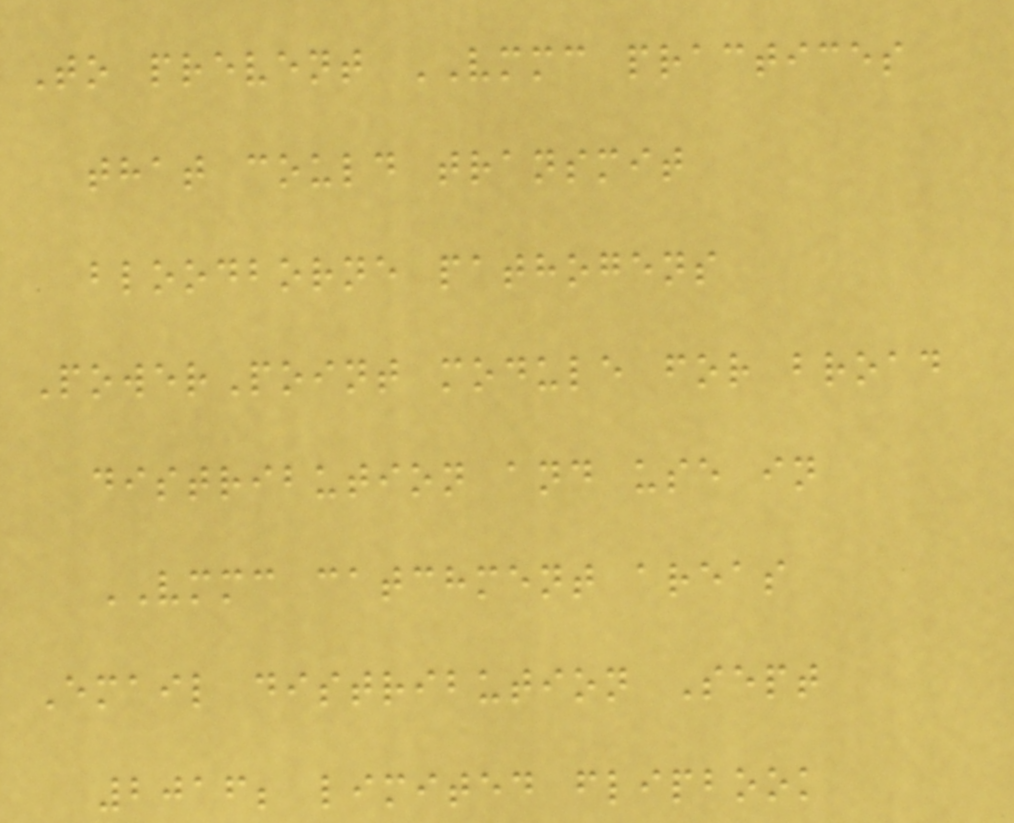To prevent VMMC practices
that could transmit
bloodborne pathogens
PowerPoint module for broad
distribution and use in
VMMC catchment areas
Email distribution Sept
2016; limited flipbook
